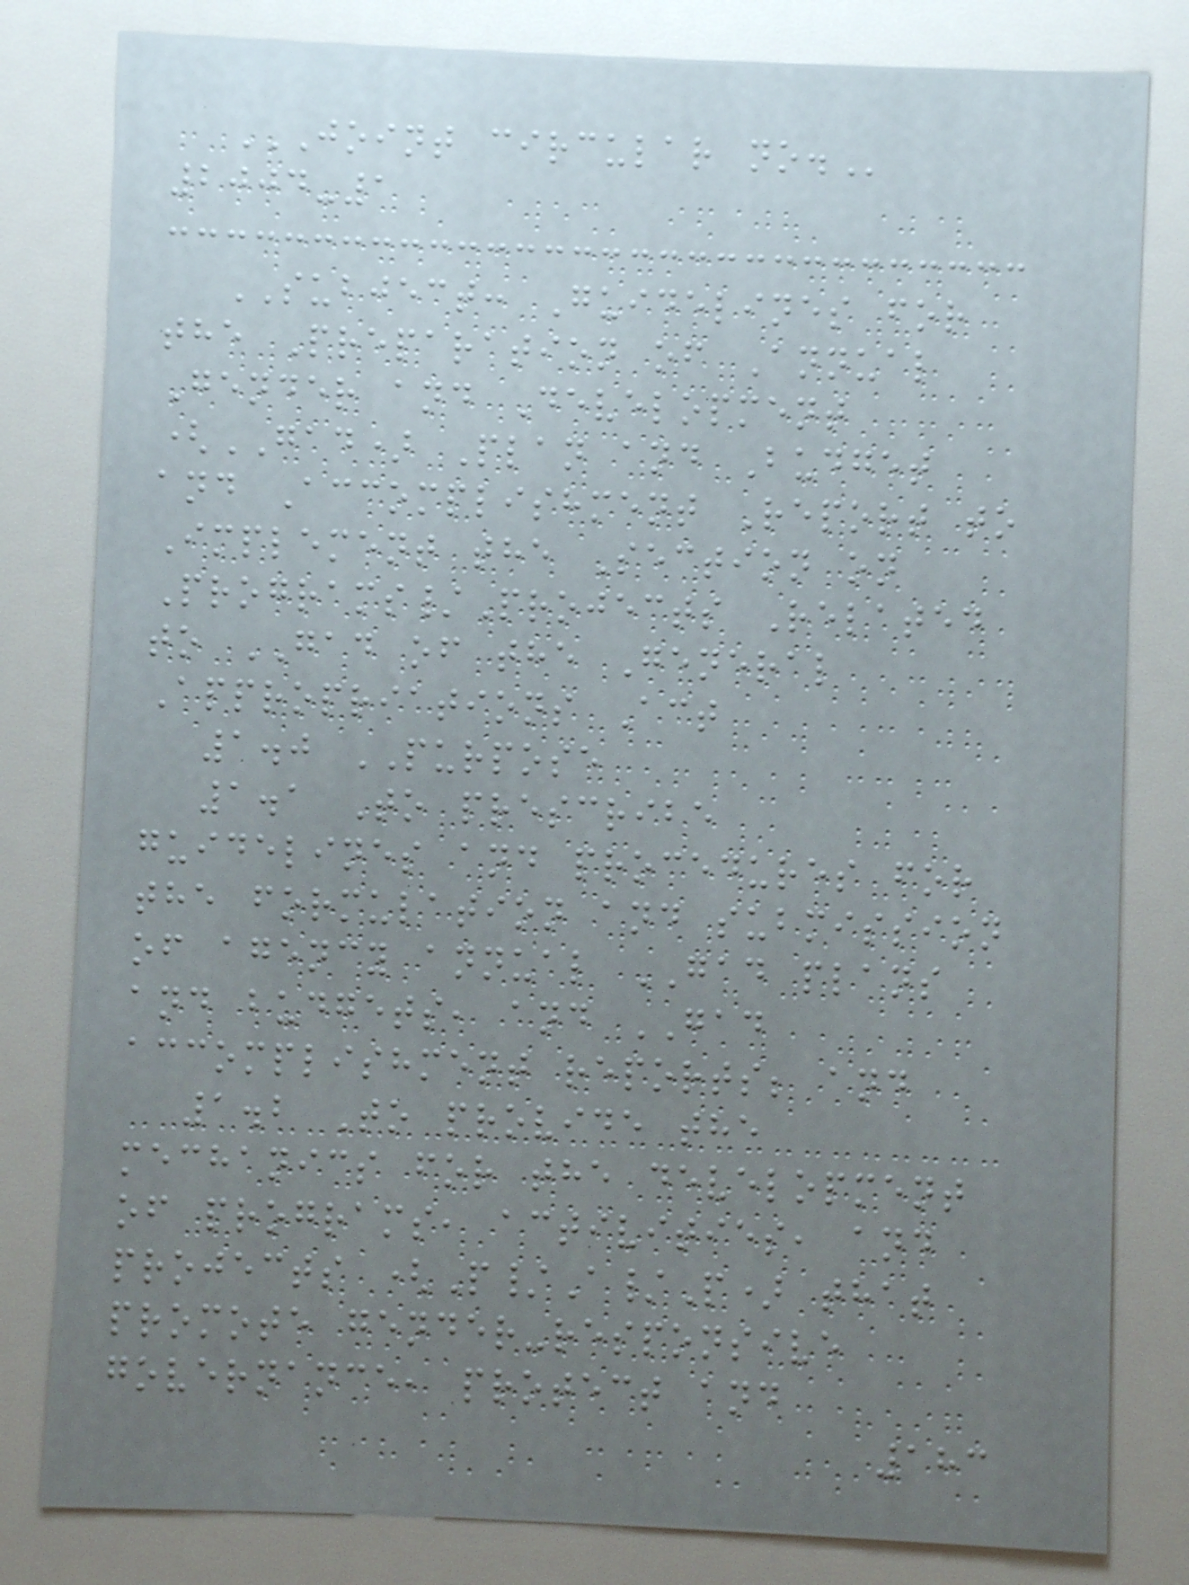JOINT CIRCULAR NO.
2004-1
SUBJECT: Guidelines for
the Preparation of Annual
Gender and Development
(GAD) Plan and Budget
and Accomplishment Report to
Implement the Section on
Programs/Projects Related
to GAD of the General
Appropriations Act
1.0 PURPOSE
1.1 To prescribe
guidelines and procedures for
the formulation and submission
of agency annual GAD plans
and budgets, and GAD
accomplishment reports; and
1.2 To provide the
mechanics for the development
of programs, activities, and
projects (P/A/P) that
promote gender-responsive
governance, protect and
183
